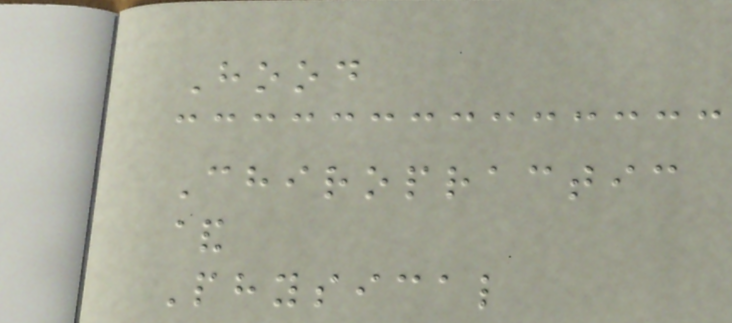Hood
Chiropractic
&
Physical
